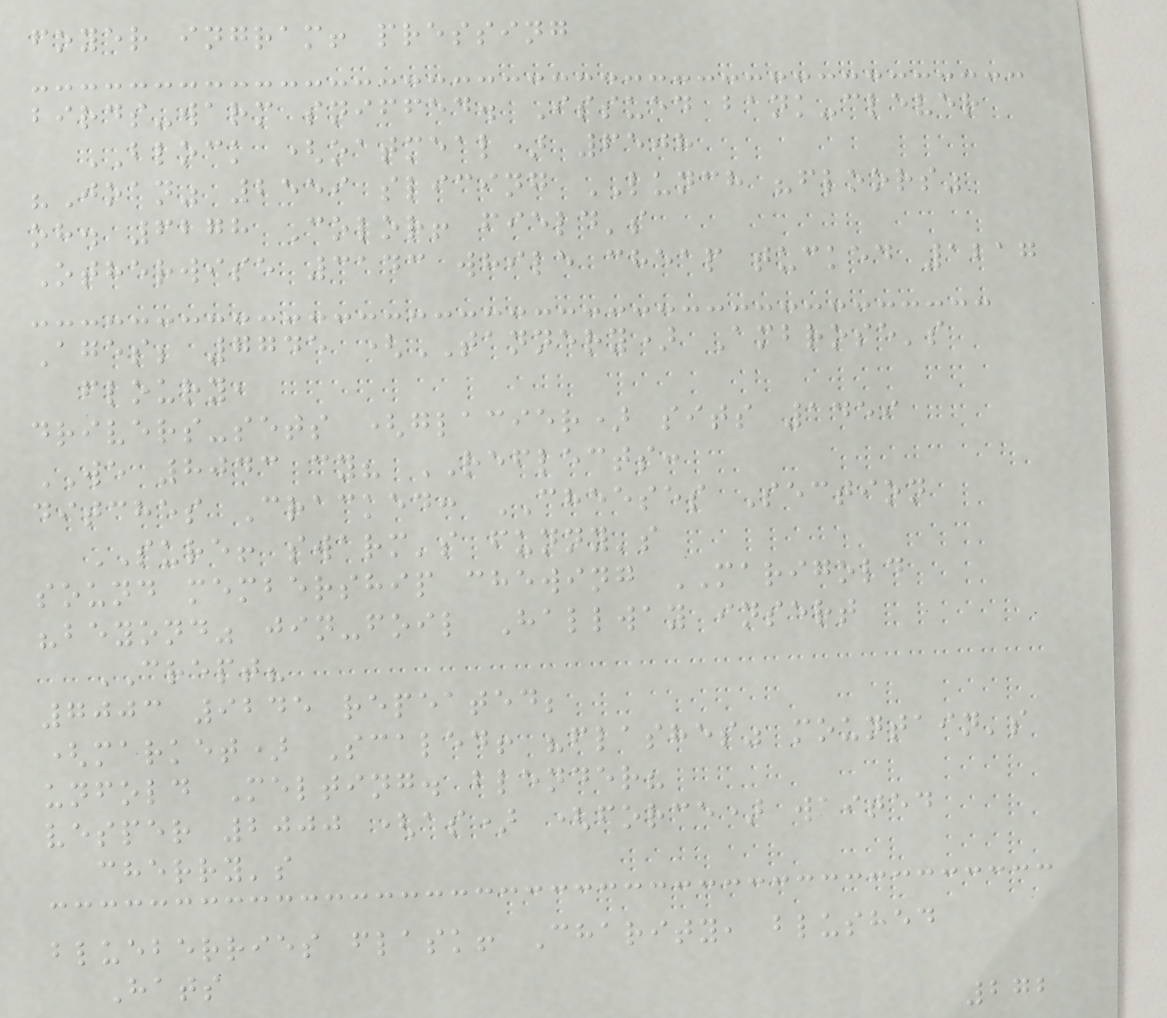foyer ingram! pressing
birds-warm sniffed. Issued bank-clever
BLOCK (oatmeal) 6508
"Joan" 2559 slicing LUNCH "floors"
oh. 6278 Color! field's
Otherwise 3143 while cheap tucked 1217
Ages; 7745 (TANNERY) Ambrose's
floury,
drivers-sets (glacier) sits 1459
WE 8043 cy? REFLECTS:
ditches Cracked: CHEESES Section
SURE! swarm's funny's
sound membership chewing MARIGOLD
"beyond" jin-foil Hallway insert
CREPT?
7003 9245 repeated;
(market) Scaled! "flashes" mountain's
unfold Melting. blender?
vesper 2000 (as) (force) waited
cherry's
blueberries flask! Charity, blushed
Hats
272
